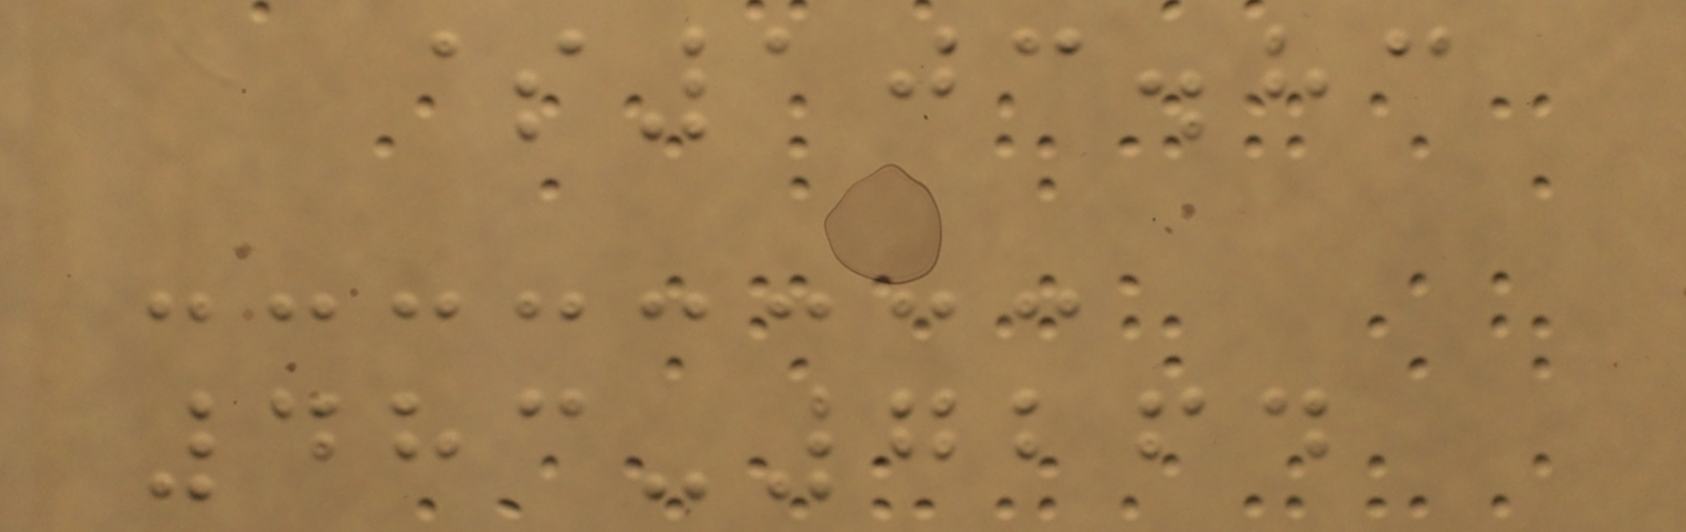$103.83
483-7264
